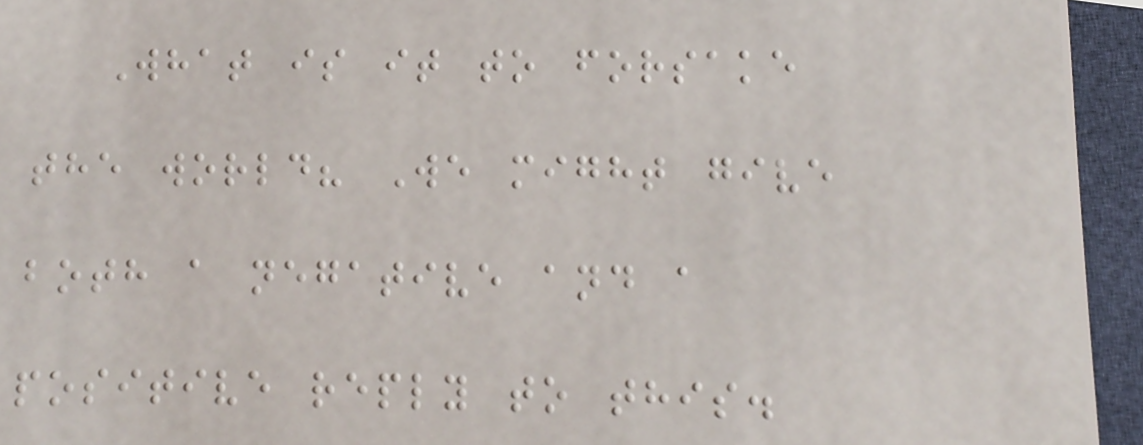What is it to forsake
the world? We might give
both a negative and a
positive reply to this.
